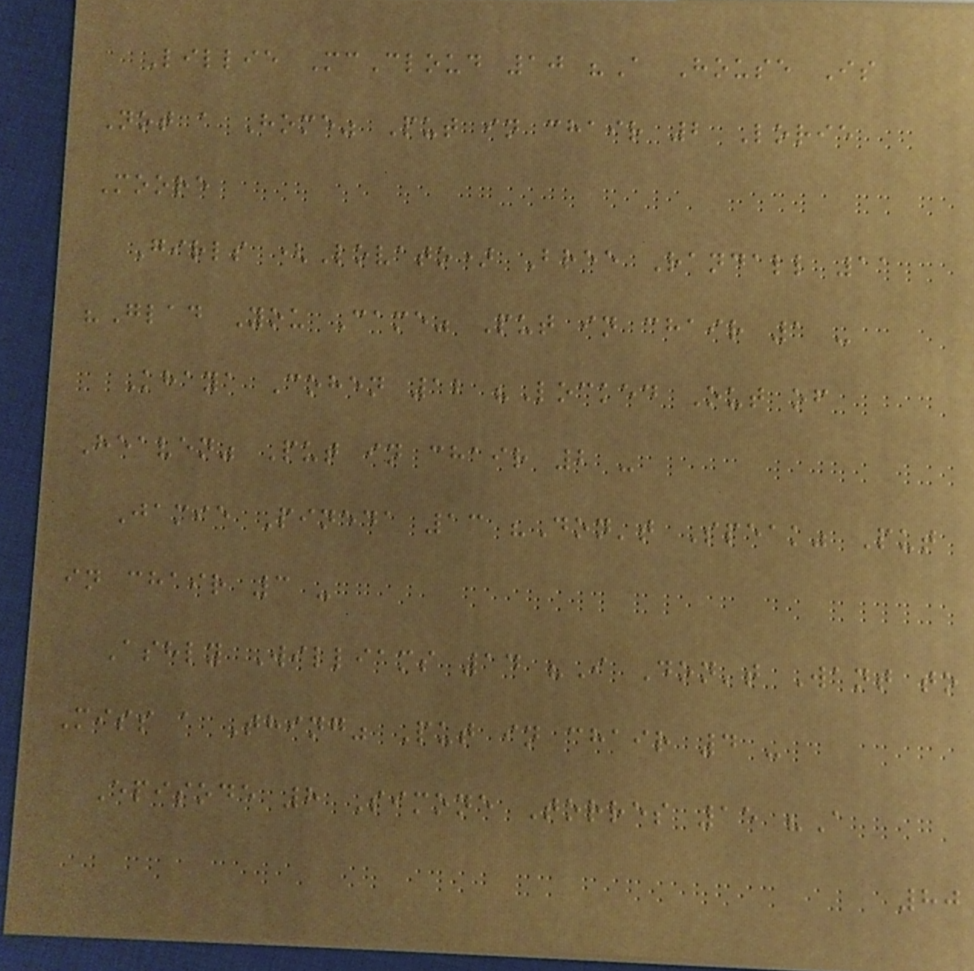Lillie McCloud 10 "A House Is
Not a Home" Put in chair 2 Lorie
Moore
Girls (Lovato) Bree Randall 11
"Glad You Came" Put in chair 1 -
Khaya Cohen 12 "Locked Out of
Heaven" Put in chair 2 -
Jamie Pineda 13 "Don't Speak" Put
in chair 3 -
Ashly Williams 14 "I Don't Want to
Miss a Thing" Put in chair 4 -
Episode 8 Simone Torres 15 "A
80
